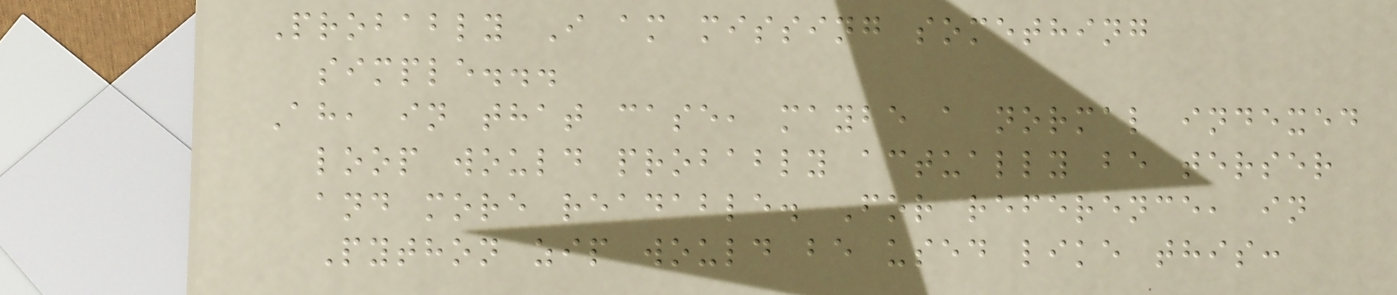Probably I am missing something
simple...
Ah, in that case, maybe a normal indexed
loop would probably actually be terser
and more readable. For reference, in
Python zip would be used like this:
